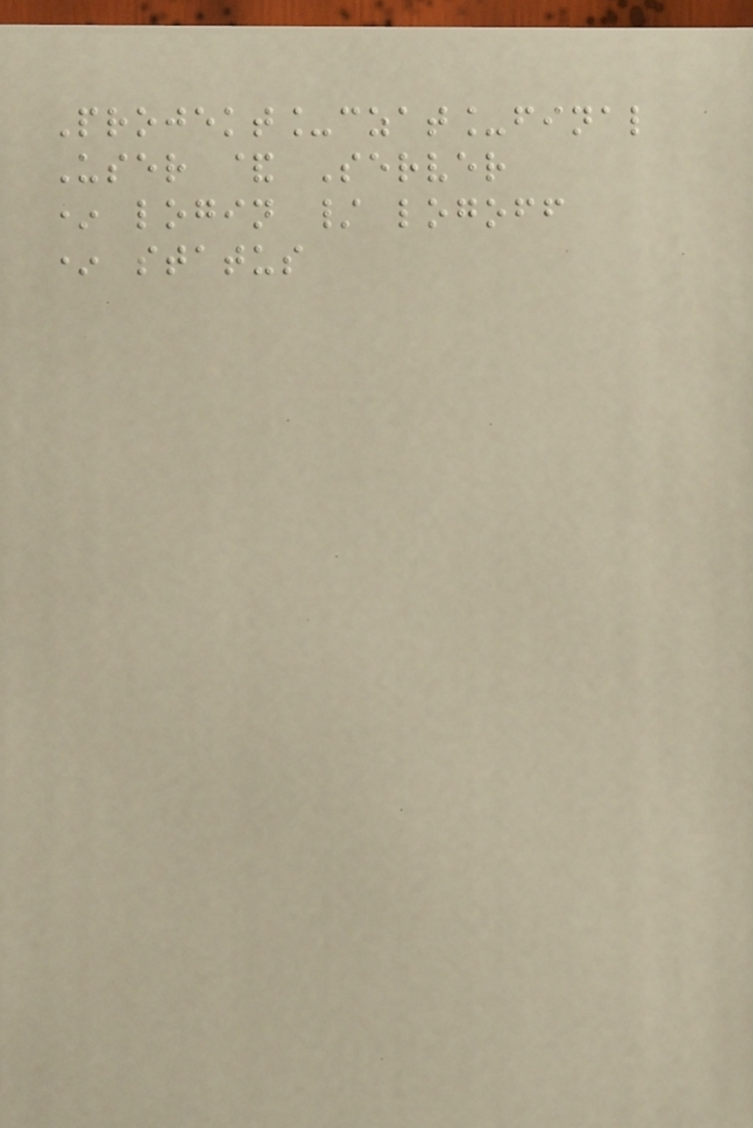Projekt_czat_final
User & Server
* login / logoff
* status
